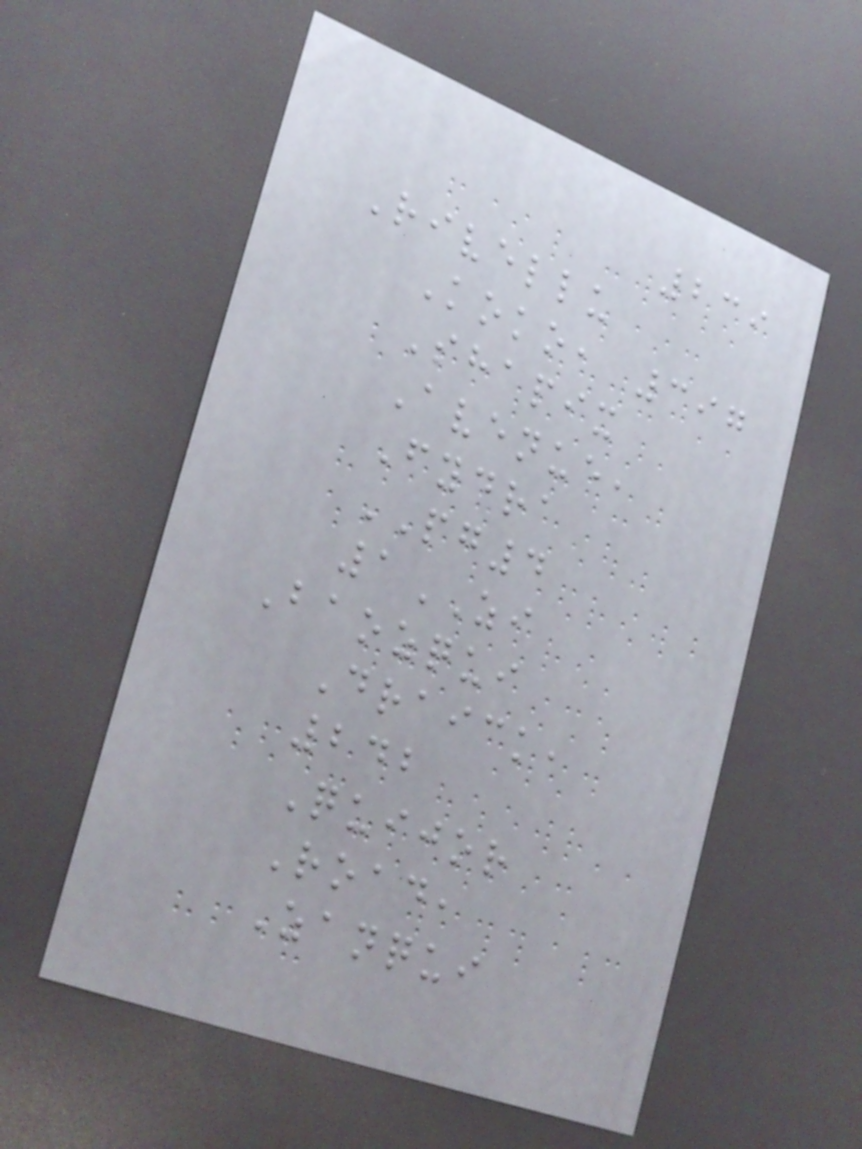239
Rivellu
Koko, 397
Shapix
Avenue,
Fydra
PG4
1ZI
Baozqui
Draick,
242
Quijor
Road,
Zanqui
